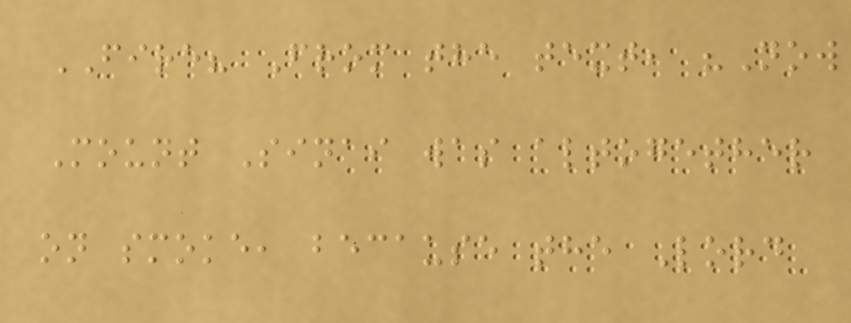FIRE? From the text, "Now
Mount Sinai was altogether
on smoke, because the Lord
